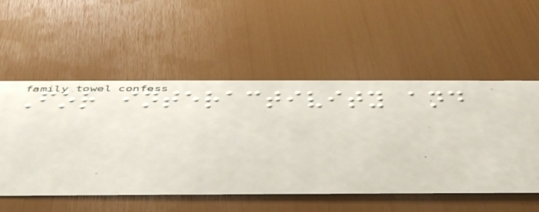For interactivity and
